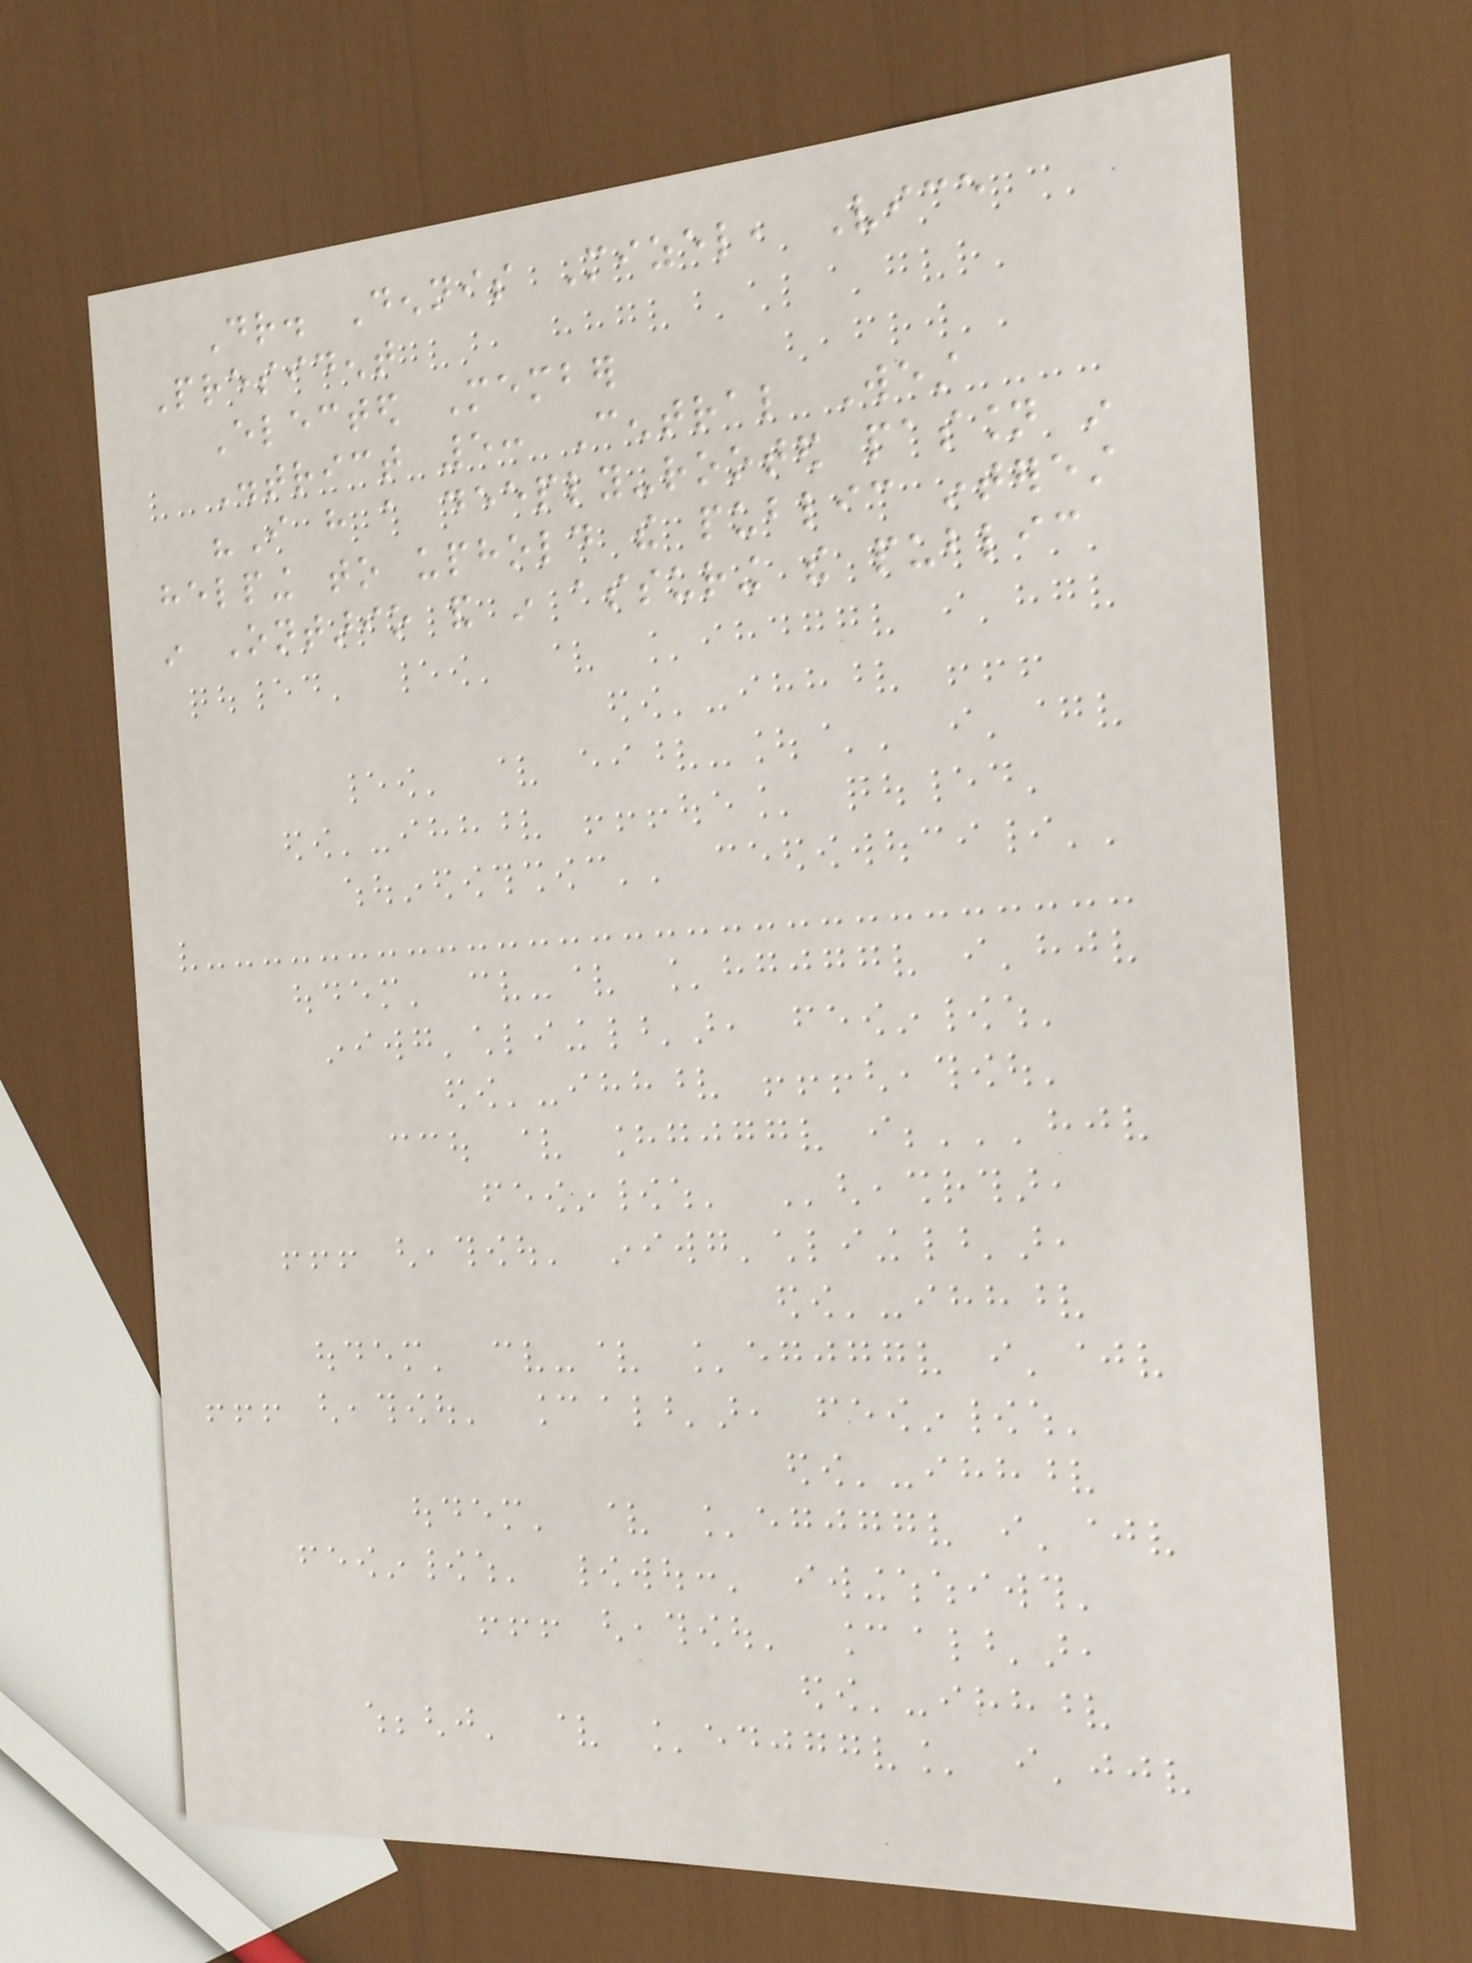Dr. Dennis Mizel, Vice
President
Elected Member
District 5: Central West
"I have a deeply-rooted passion in
helping to uphold the public interest
in Ontario and in assuring the public
